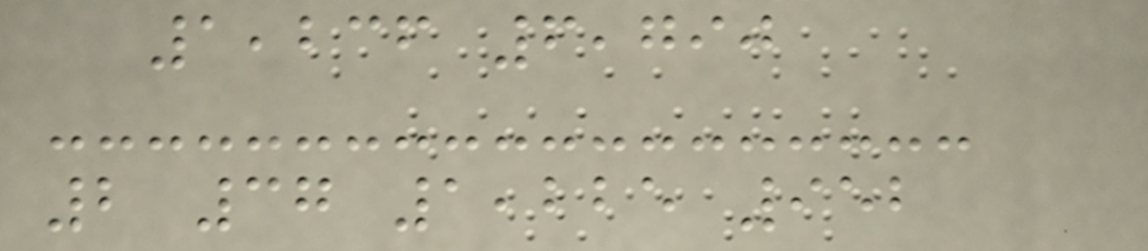1,236 6,790
2 37 1,225 952
